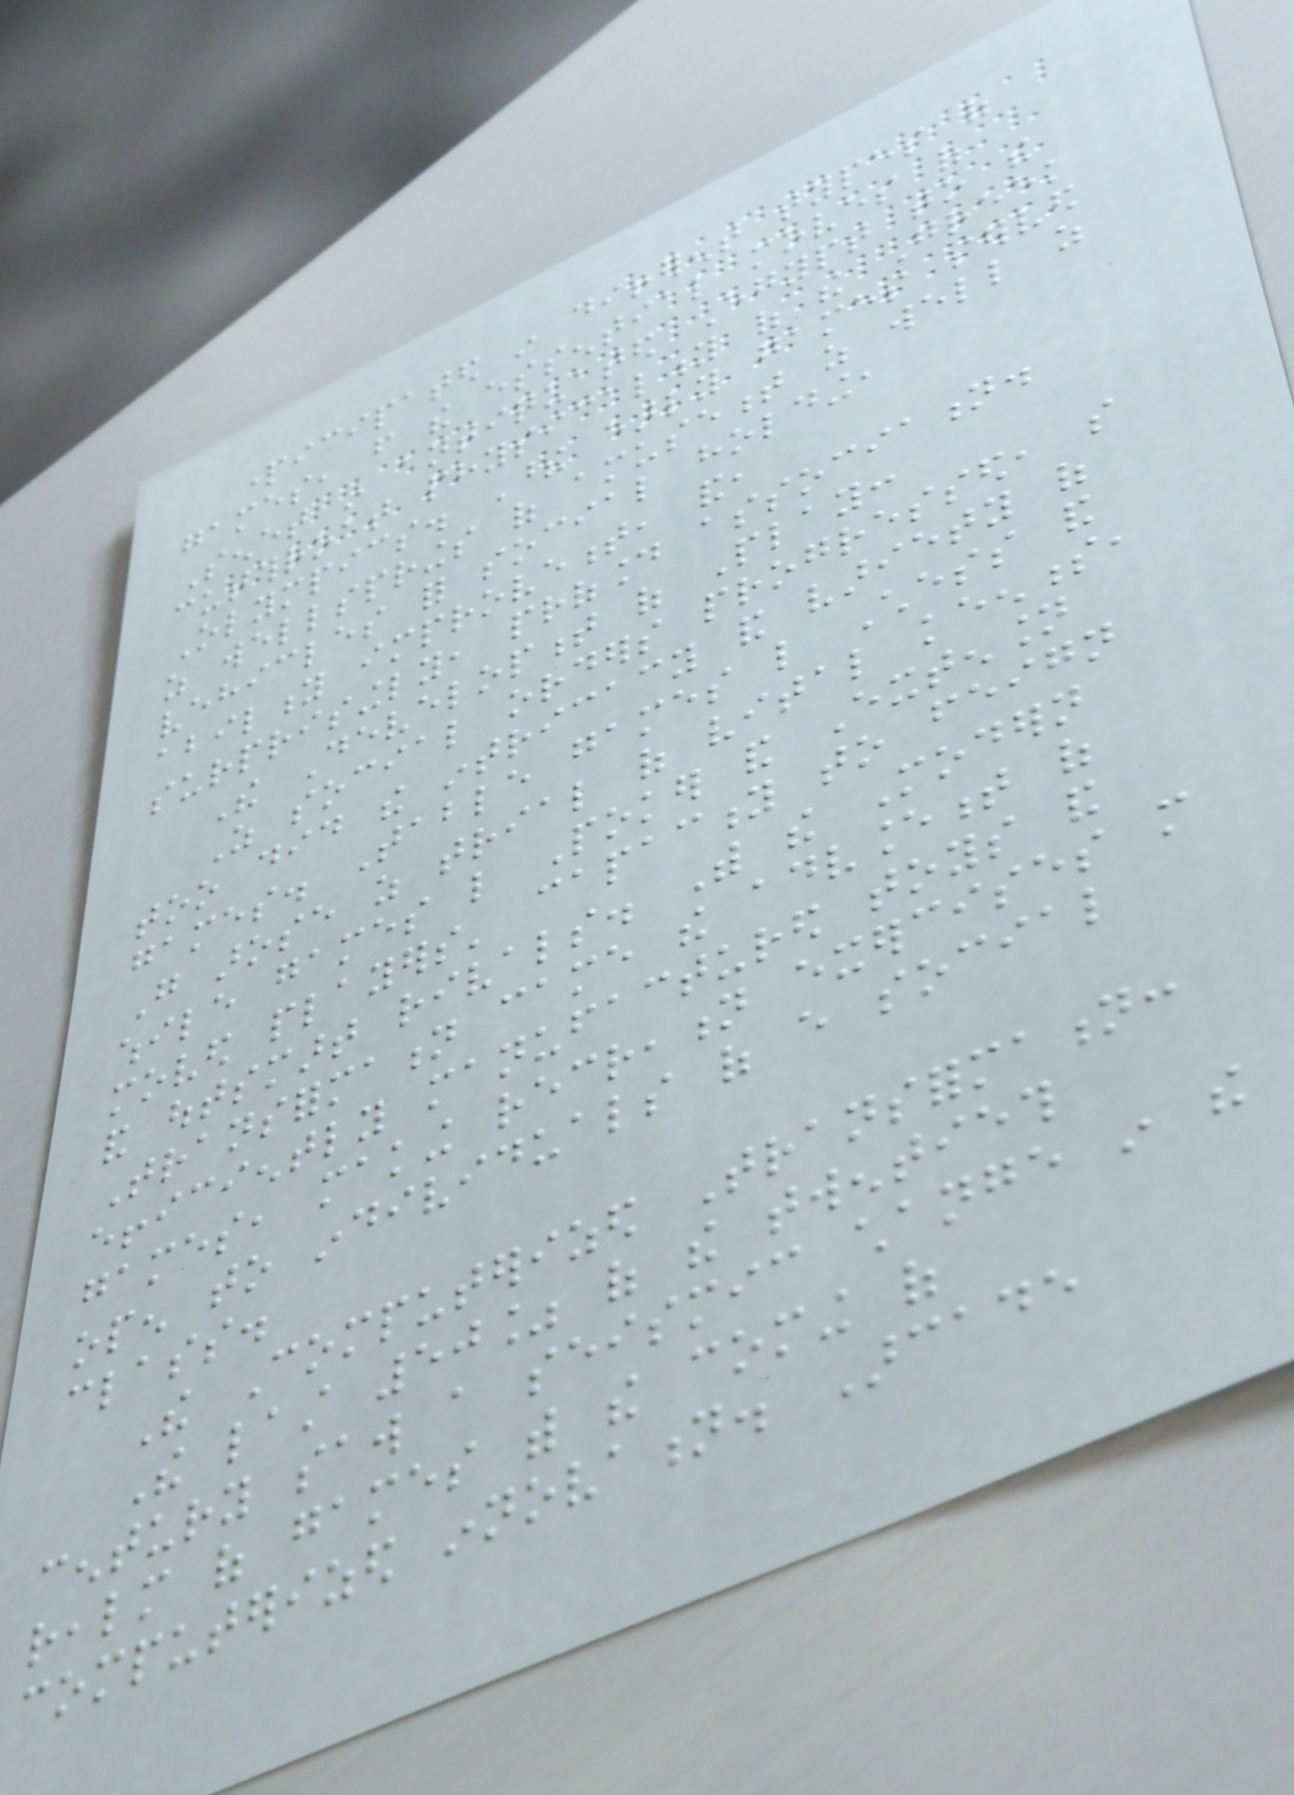participated in different types of
games, from the essential moves of
Senet in antiquated Egypt to the
cutthroat physicality of the Greek
Olympics. These early games served
as wellsprings of amusement as well as
vehicles for social holding,
ability improvement, and,
surprisingly, profound association.
The Development of Play:
As social orders progressed, so
too did the intricacy and variety of
games. Table games like Chess and
Go arose as trial of vital keenness,
while games like Poker and Extension
moved players' capacity to feign
and outsmart rivals. With the Modern
Transformation came the advancement of
efficiently manufactured toys and
games, making recreation exercises more
open to individuals of every social
class.
The Computerized Transformation:
The last 50% of the twentieth
century saw a seismic change in the
realm of games with the coming of
computerized innovation. Arcade
